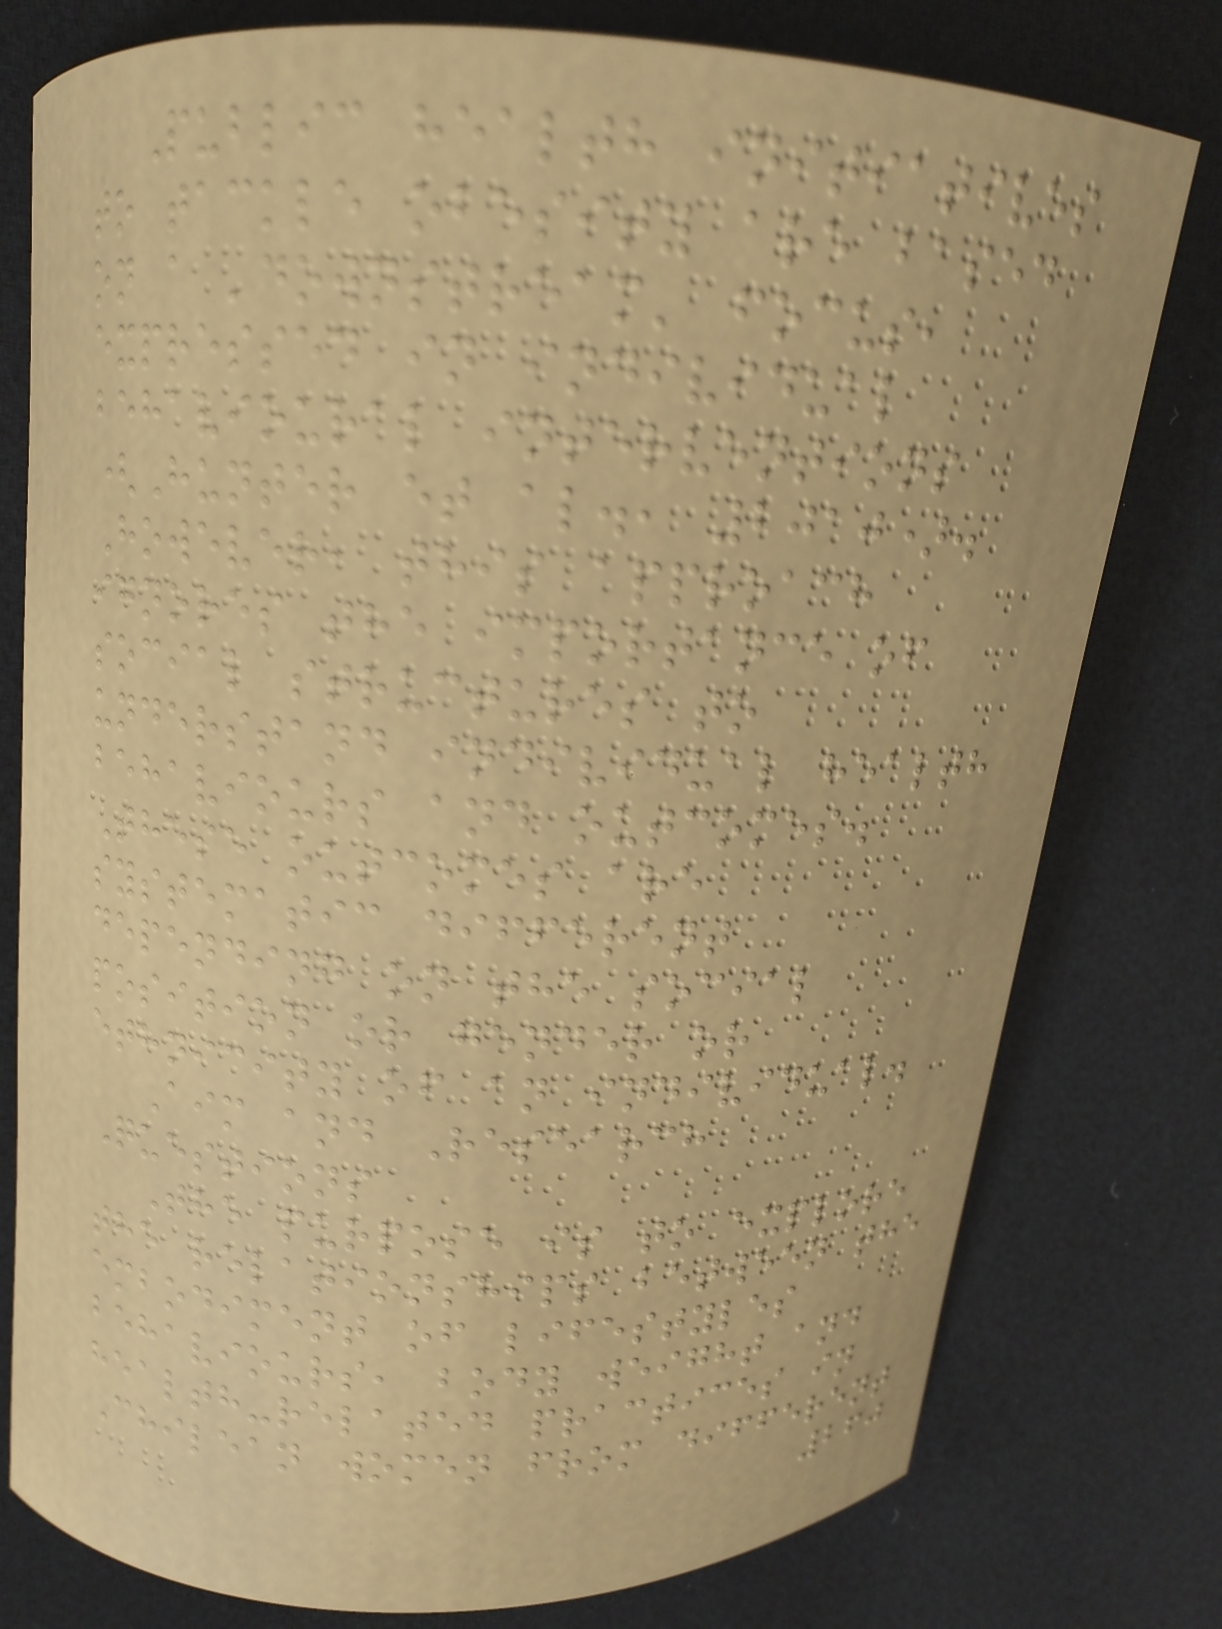Public health initiatives
to tackle obesity are based
on a 'downstream' focus,
expressed in individual
behavioural interventions
(Hunter et al., 2010).
However, this approach
ignores the importance of
social structures to
understand individual health
behaviours and outcomes.
These outcomes are
systematic different
depending on the social
position or gender or
ethnicity of an individual.
Aim and Research
Questions
The purpose is to explore
the relationships between the
embodiment of lifestyles
behaviours, body weight and
health-related practices in
Chilean women from different
260
